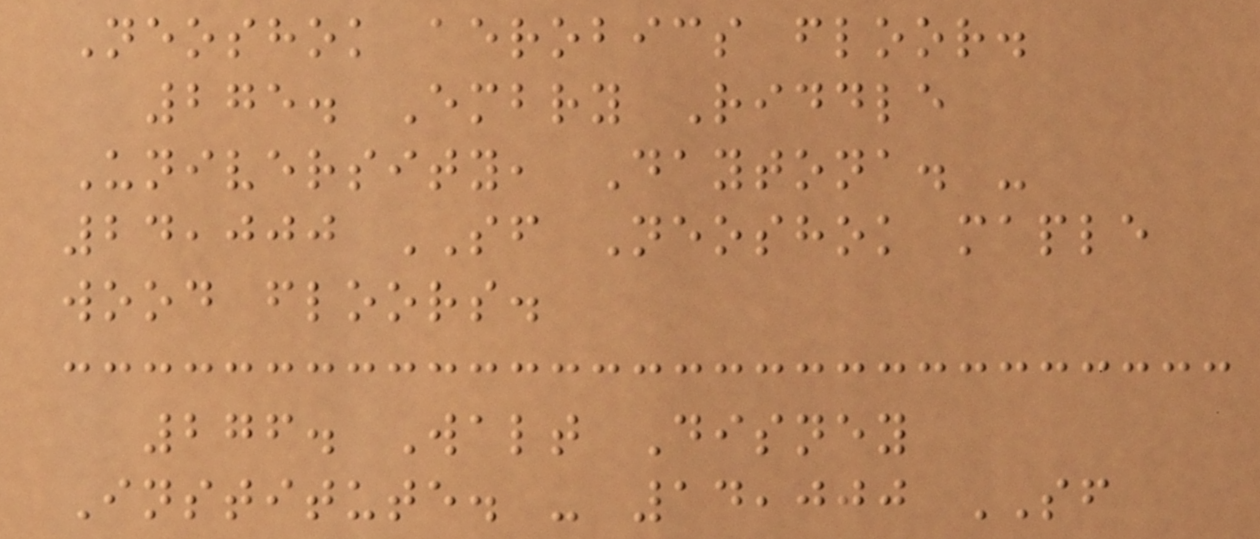Neoshok aerobics floor.
275. Embry Riddle
University, Daytona. -
24,000 SF Neoshok maple
wood floors.
276. Walt Disney
Institute. - 14,000 SF
